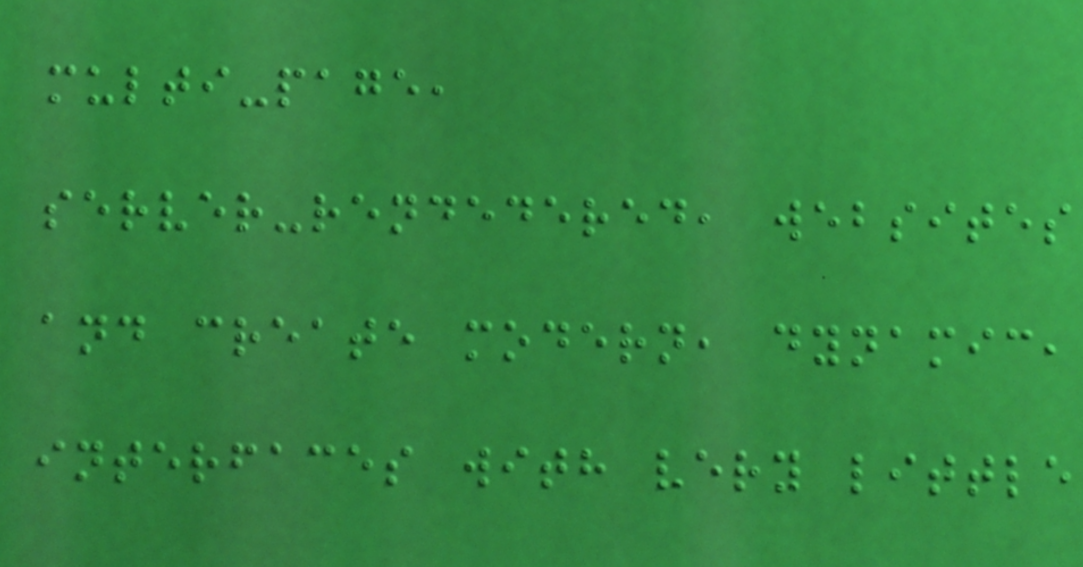multi-page,
server-rendedered, websites
and create modern, dynamic,
interfaces with very little
